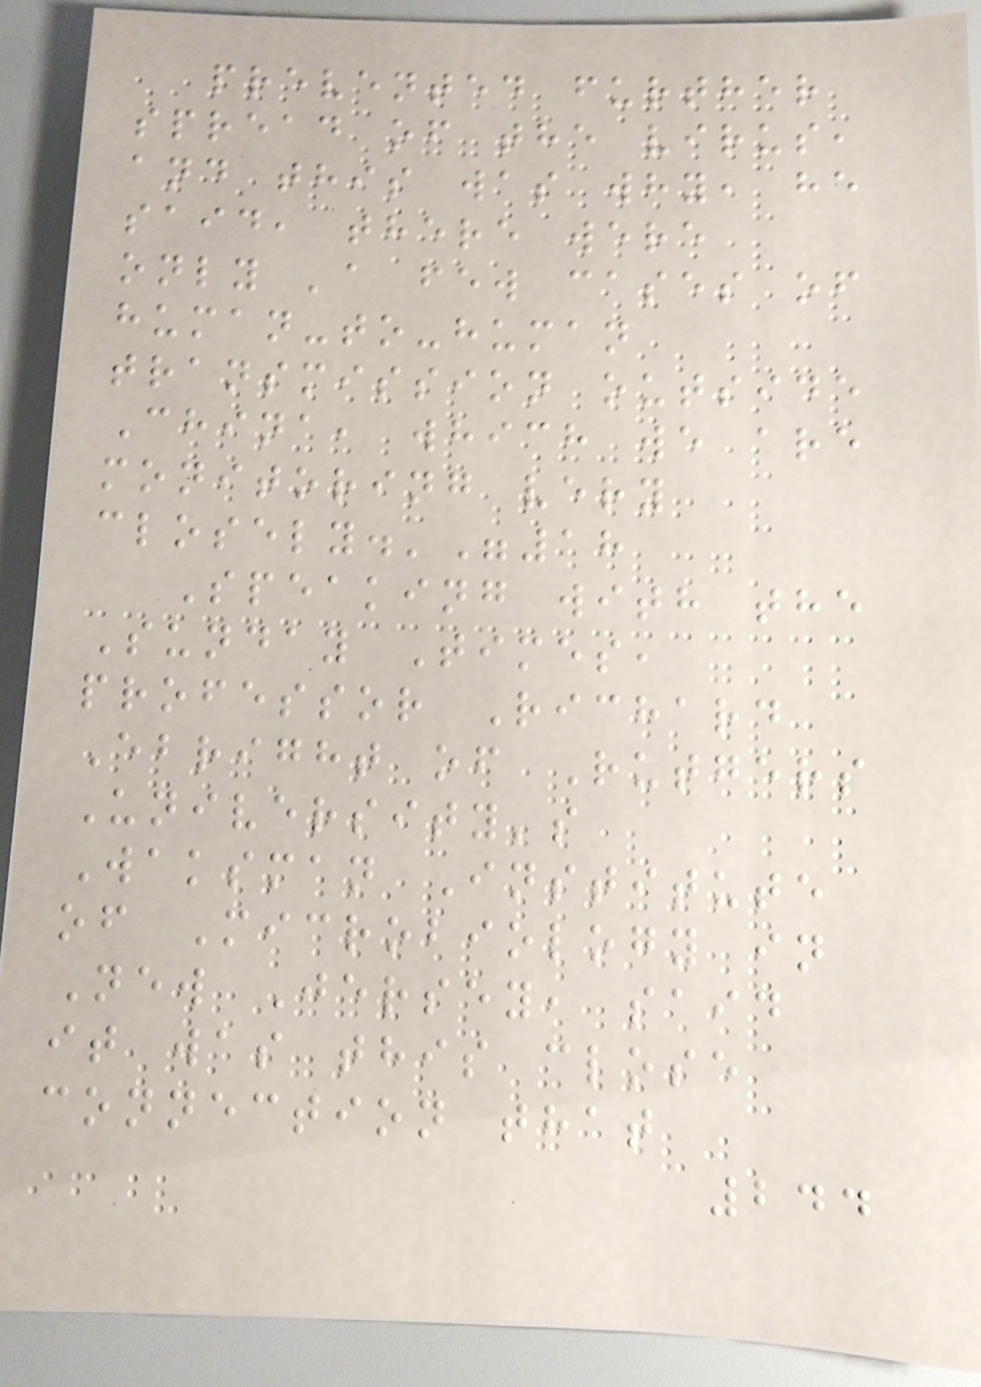prevented further
spread of the virus,
and this was why, he
said, there were
only 'a few cases of
human-to-human
transmission outside
China, which we are
monitoring very
closely.'"18
Speaking with the
Sunday Times,
professor Richard
Ebright of Rutgers
University's
Waksman Institute
of Microbiology in
New Jersey, said
it was this close
connection that
244
